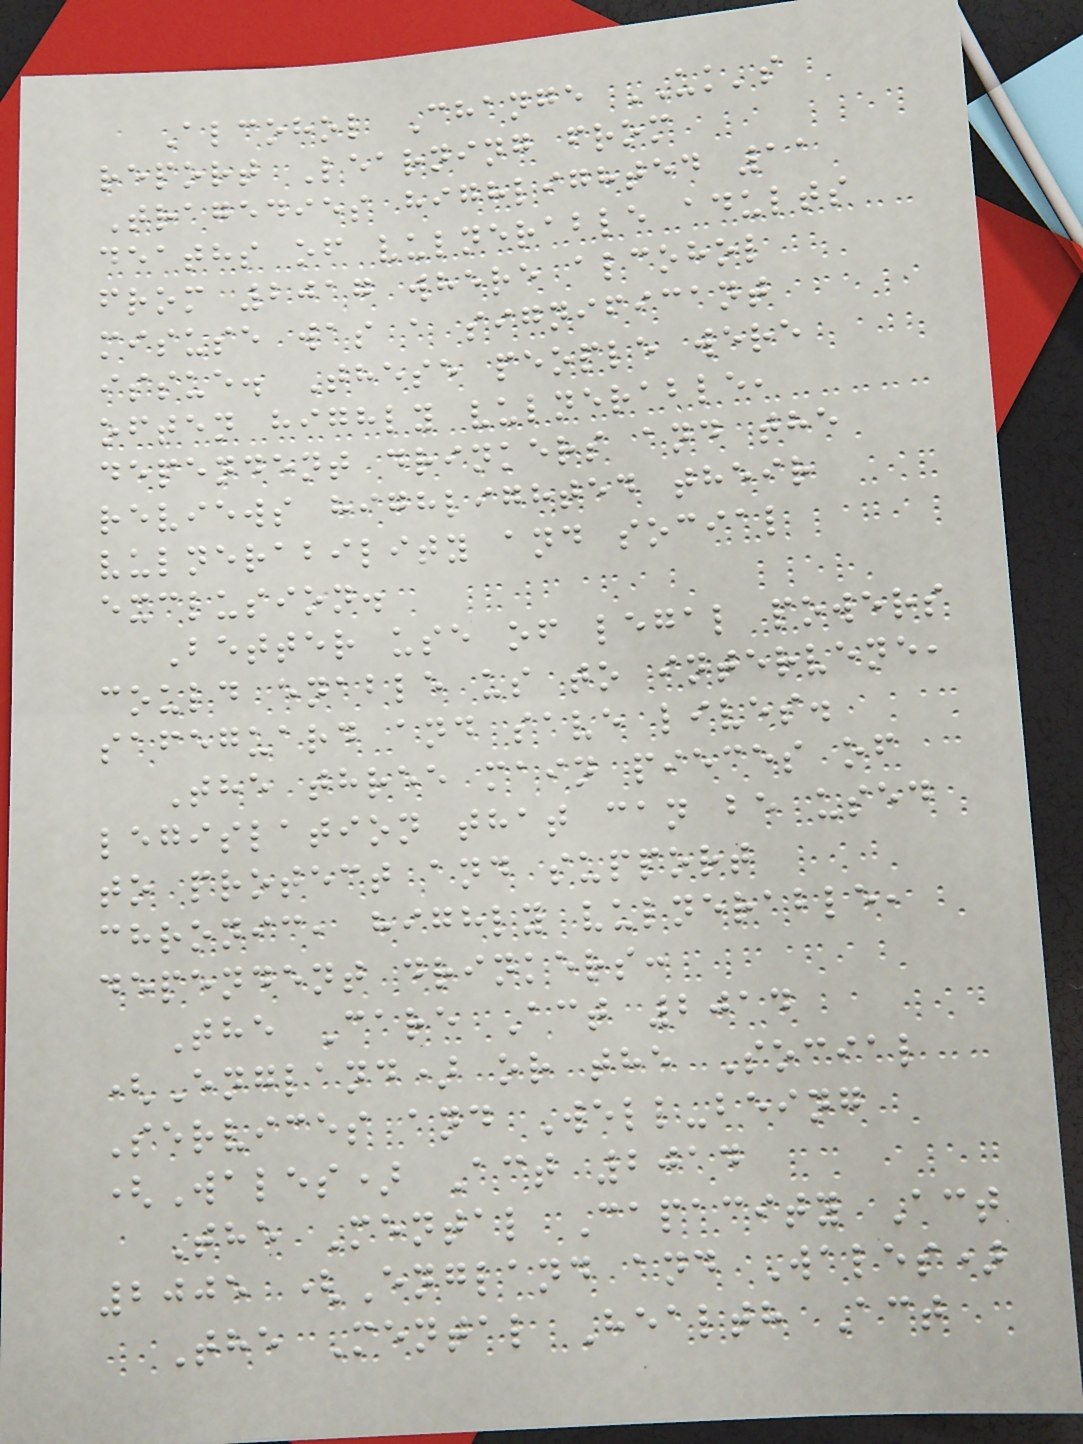Alcohol Change UK's
report Learning from
Tragedies highlighted 11
deaths of vulnerable adults
from 2017 where alcohol
misuse was a significant
issue. These people were
often highly vulnerable,
dependent drinkers and the
reviews highlighted their
vulnerability and social
exclusion.
Better use of legal powers
could enable us to intervene,
safeguard and save lives.
The three main pieces of
legislation that can be used
to protect and support
chronic, highly vulnerable,
dependent drinkers:
The Care Act 2014
(England) or the Social
Services and Well-being
(Wales) Act 2014
The Mental Capacity Act
2005 (England and Wales)
The Mental Health Act
